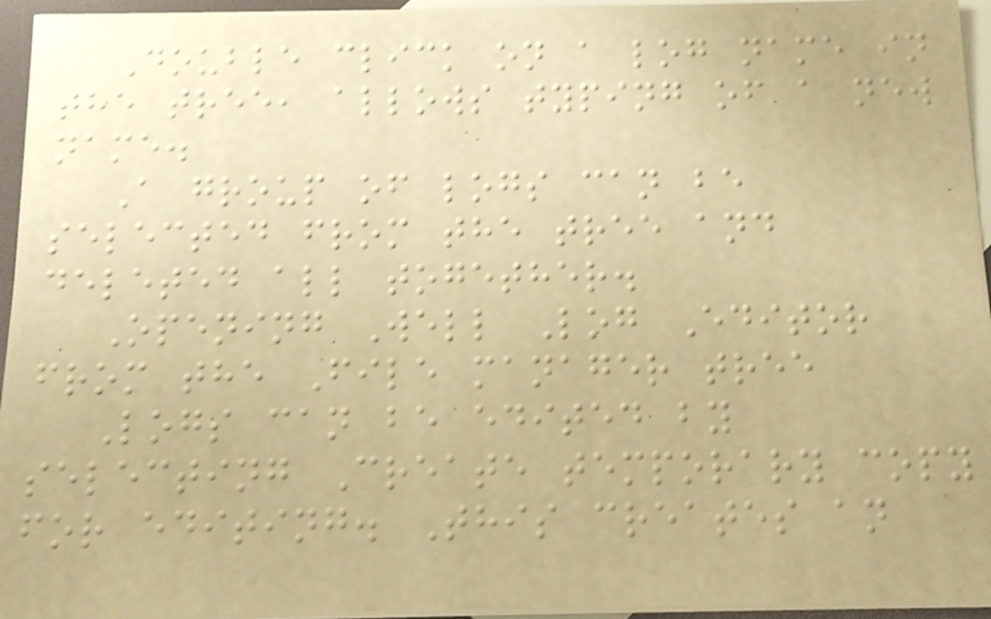Double click on a log name in
the tree, allows typing of a new
name.
A group of logs can be
selected from the tree and
deleted all together.
Opening Well Log Editor
from the File manager tree
Logs can be edited by
selecting Create temporary copy
for editing. This creates an
